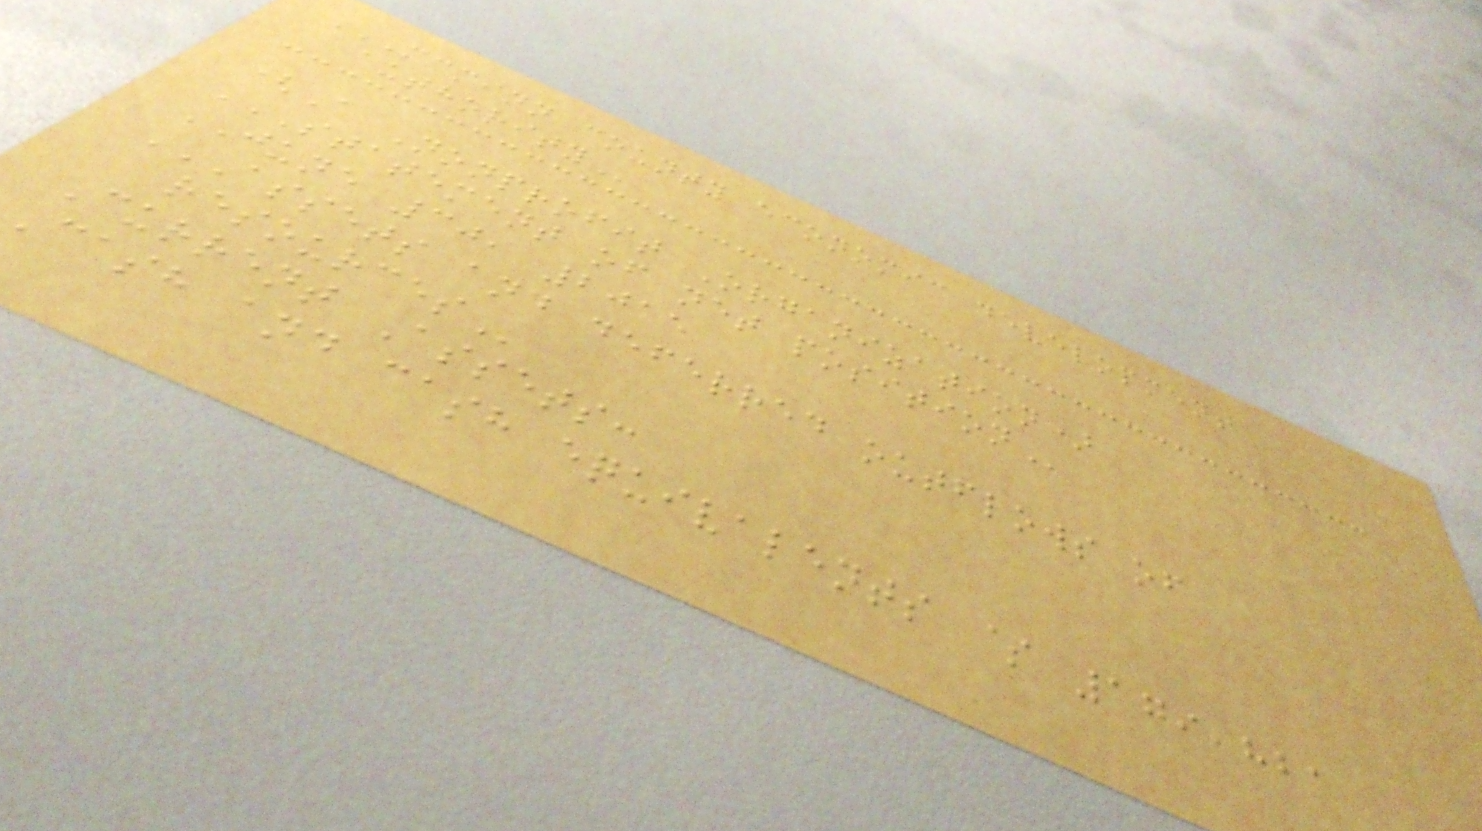MCMINN COUNTY ECONOMIC DEVELOPMENT
AUTHORITY
(A Nonprofit Organization)
STATEMENT OF NET POSITION
JUNE 30, 2015
ASSETS AND DEFERRED OUTFLOWS OF
RESOURCES
Current Assets:
Cash and cash equivalents $ 179,821
